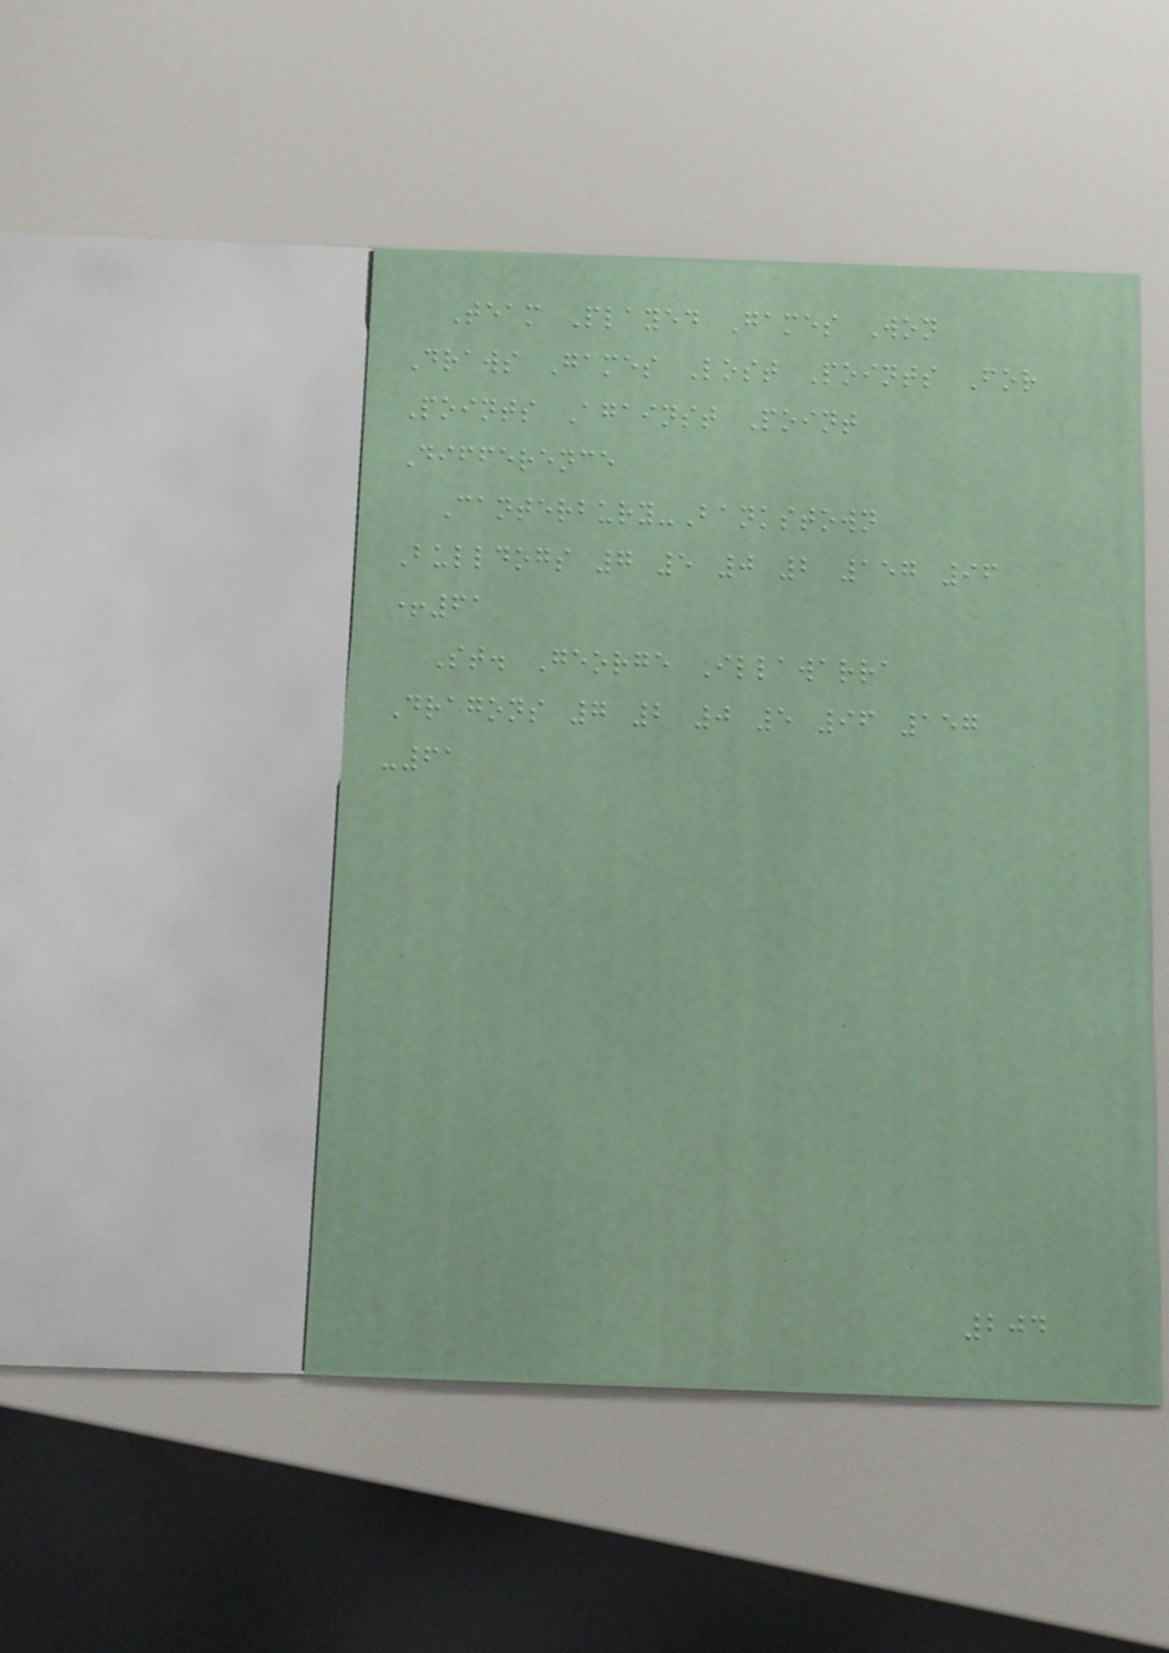Team Played Games Won
Draws Games Lost Points For
Points Against Point
Difference
Canterbury-Bankstown
Bulldogs 7 5 0 2 157 96
+61
St. George Illawarra
Dragons 7 2 0 5 96 157
-61
204
